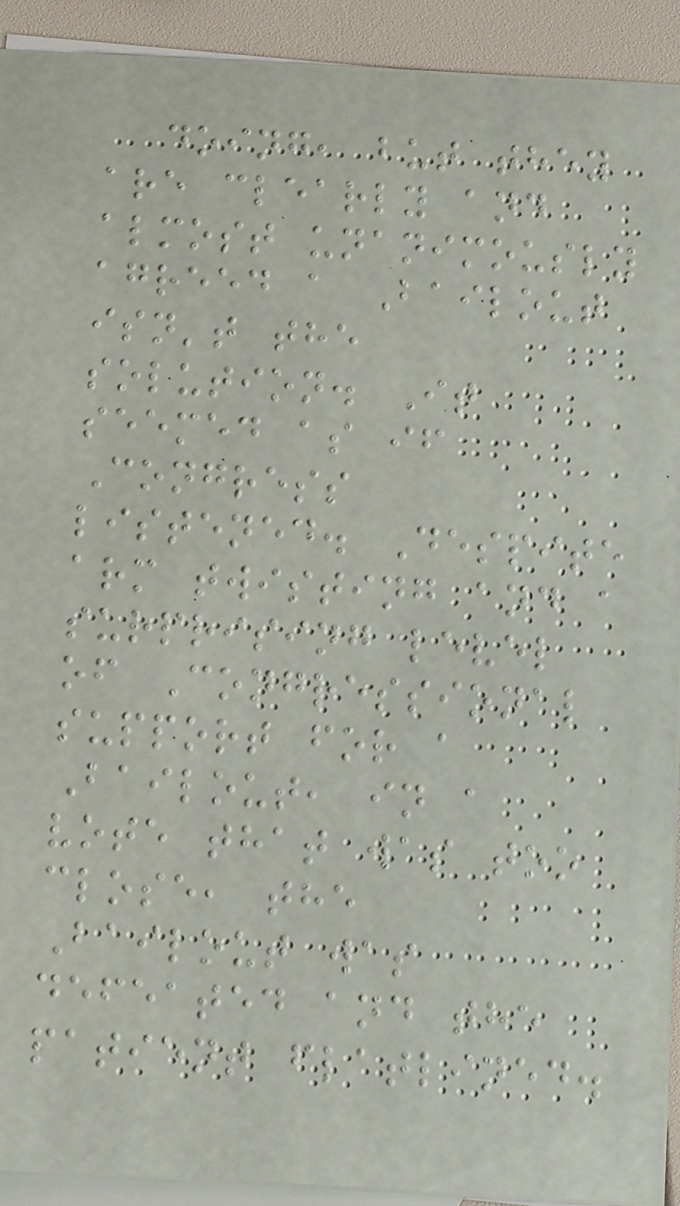doing, but they
are clearly and
almost unanimously
agreed a Bailout
isn't the
solution. It
seemed as if
Congress
listened. Despite
arm twisting and a
surprising level
of Congressional
support for a
Bailout, in a
vote that was too
close, the
Bailout was
defeated and the
patient flatlined.
